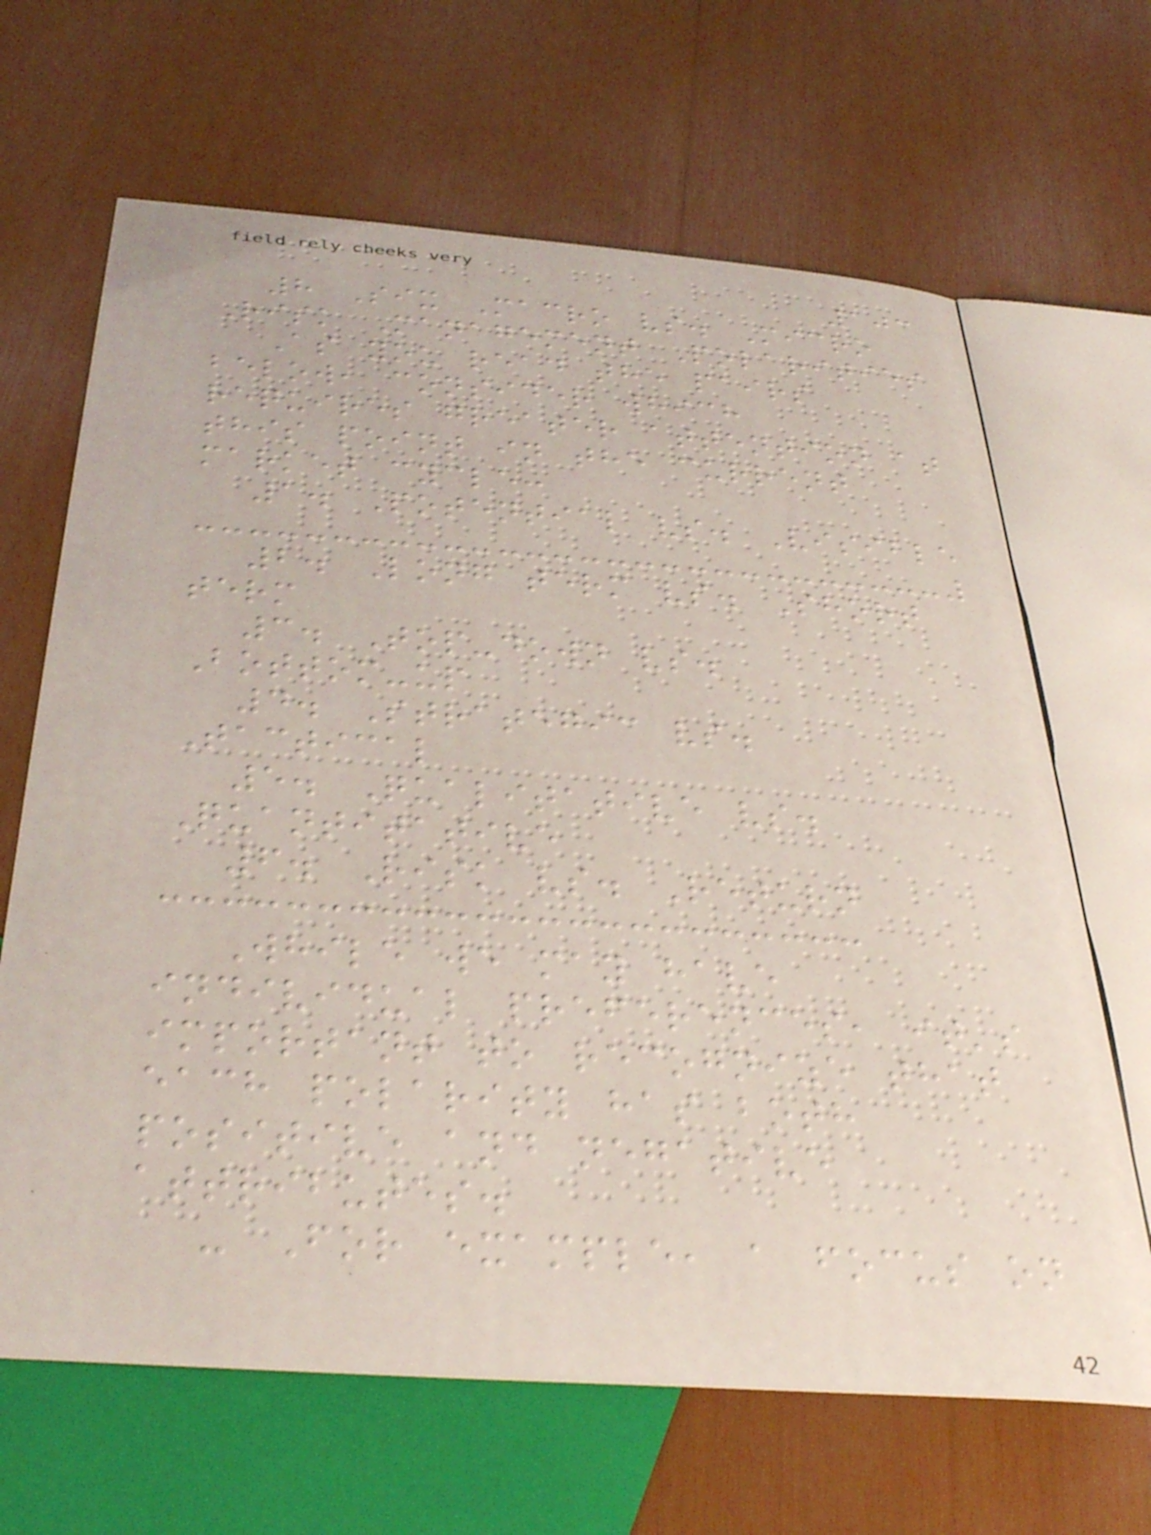103
8 Six Macro vs. Micro
Risk Management Polarities
As you read the pairs
below, consider which
requires greater attention at
this point in the current
market cycle:
1. Potential vs. Visible
2. Long term vs. Short
term
3. Top-down vs.
Bottom-up
4. Strategic vs.
Tactical
5. Qualitative vs.
Quantitative
6. Risk vs. Return
While we may have
individual preferences, it's
important to recognize that
each polarity has both
positive and negative
attributes.
- For example, a focus on
